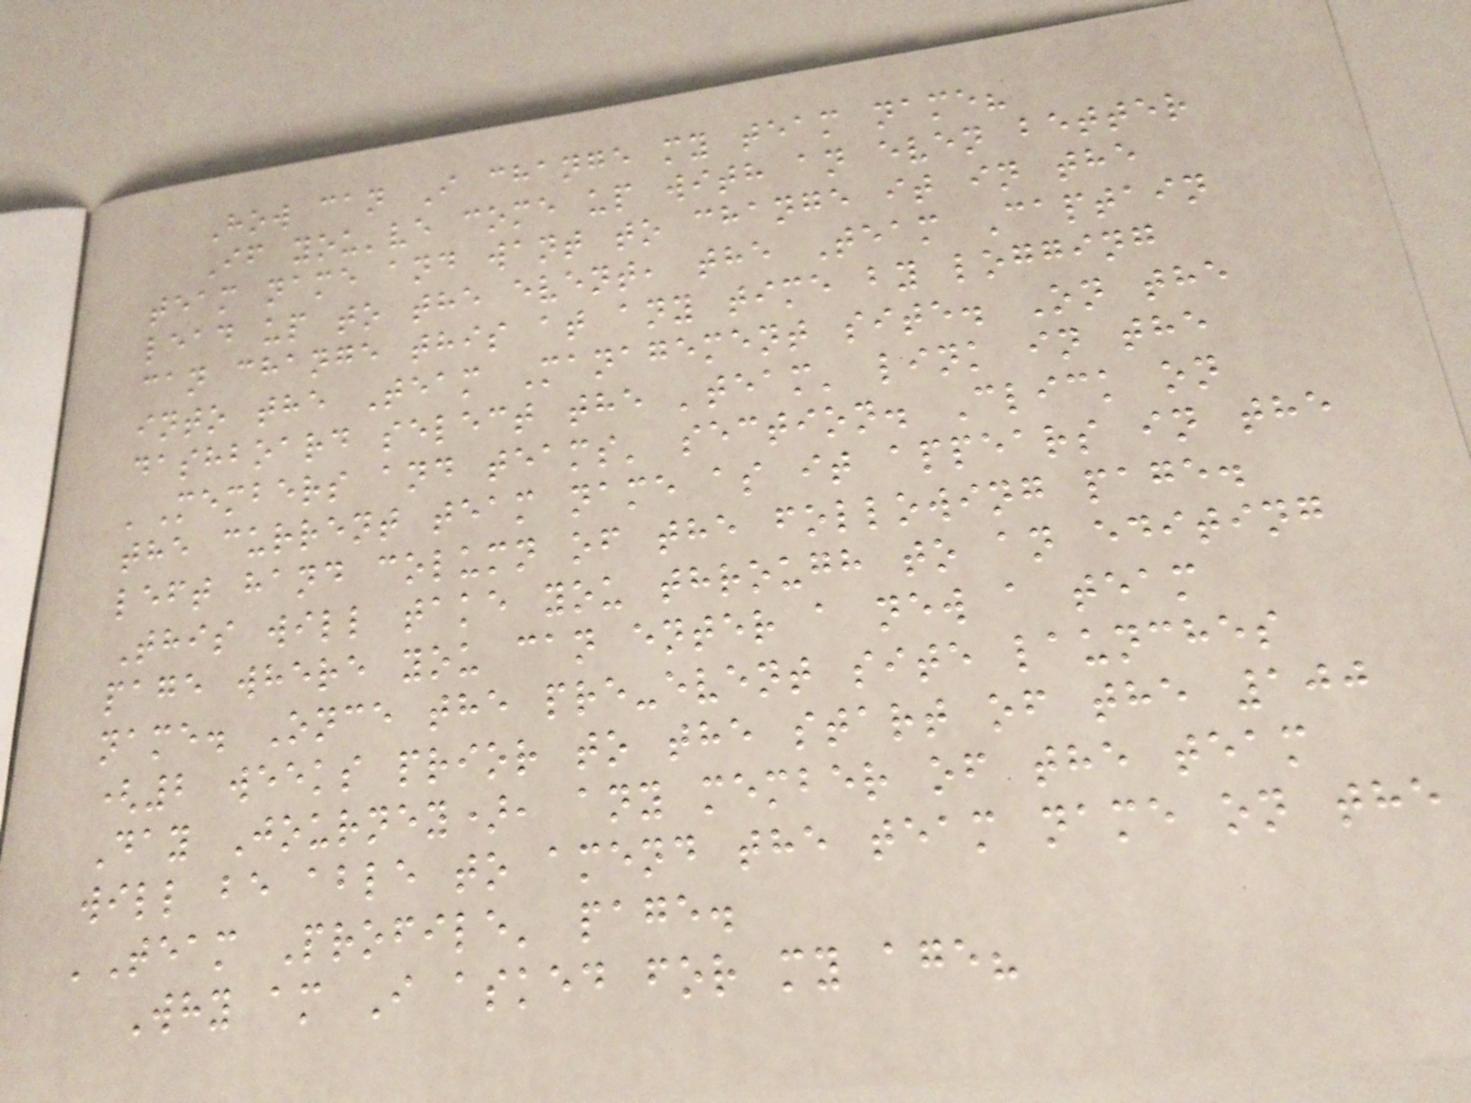How can I change my team name?
If you've come up with an even better
team name and want to change it in the
lead up to the event, the Team Captain
can change this at any time by logging
into the Team Management site. On the
dashboard select the 'team' link in the
'Members and teams' section. Click on
the current team name as it appears in the
left hand column of the following page.
This will take you through to an editing
page where you can enter a new a team
name. Once the pre-event site launches
(2 weeks prior to the start of the 100
Day Journey), any member of the team
will be able to amend the team name on the
'Team Profile' page.
Why am I asked for my age?
